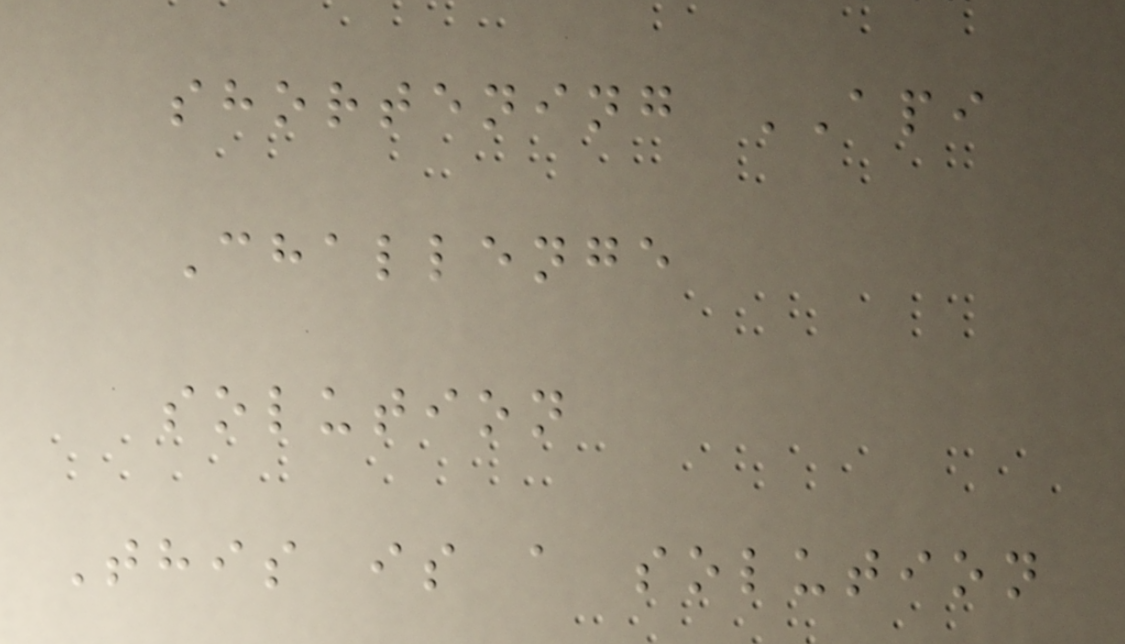shortening API
Challenge
solution
This is a solution
